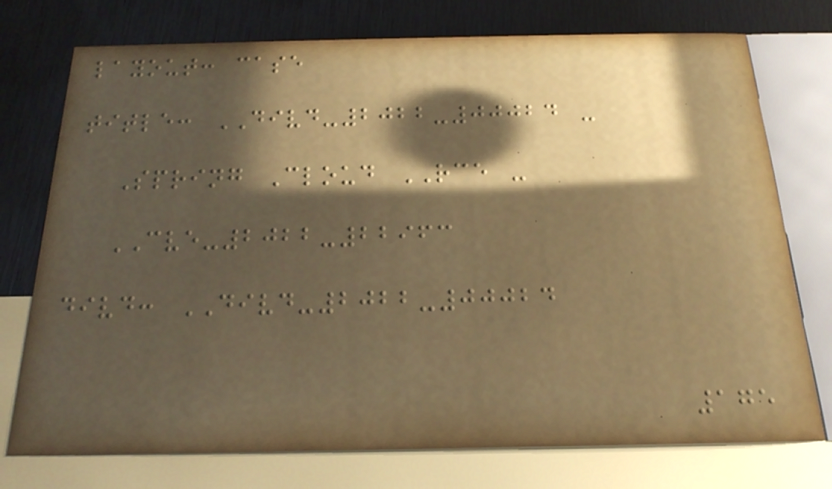layout: case
title: DIVD-2022-00024 -
Spring Cloud RCE -
CVE-2022-22963
divd: DIVD-2022-00024
175
